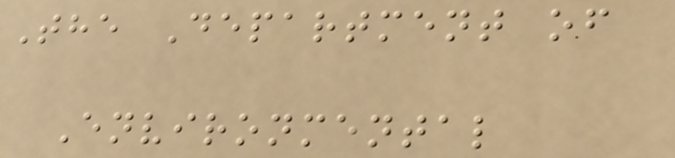The Department of
Environmental
